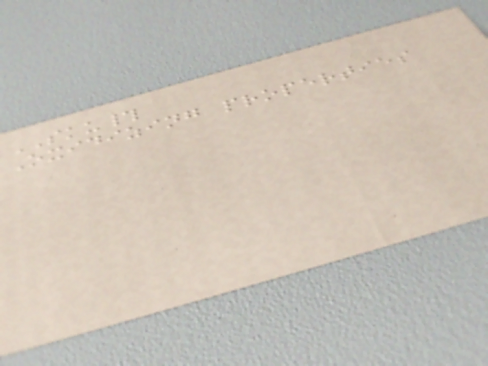SKU#
Oxidizing properties
